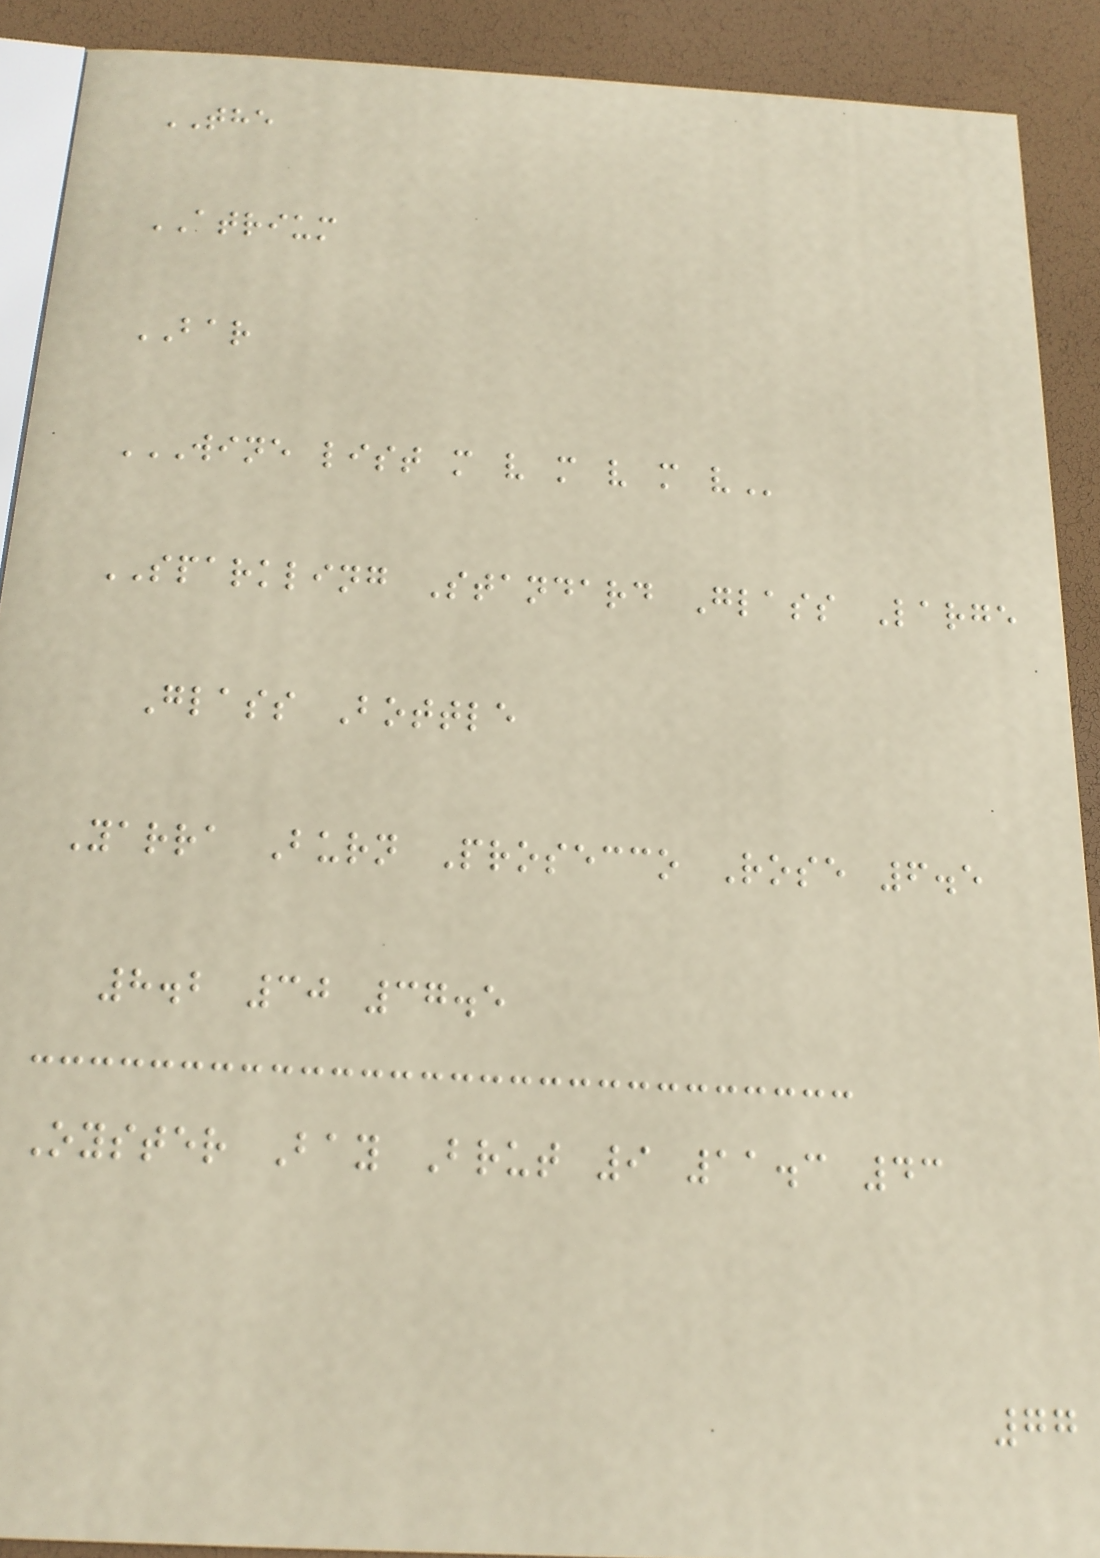THE
ATRIUM
BAR
WINE LIST M V M V M V
SPARKLING Standard Glass Large
Glass Bottle
Yarra Burn Prosecco Rose 6.5
8.2 30 37.5
Oyster Bay Brut 9 11.3 43
77
